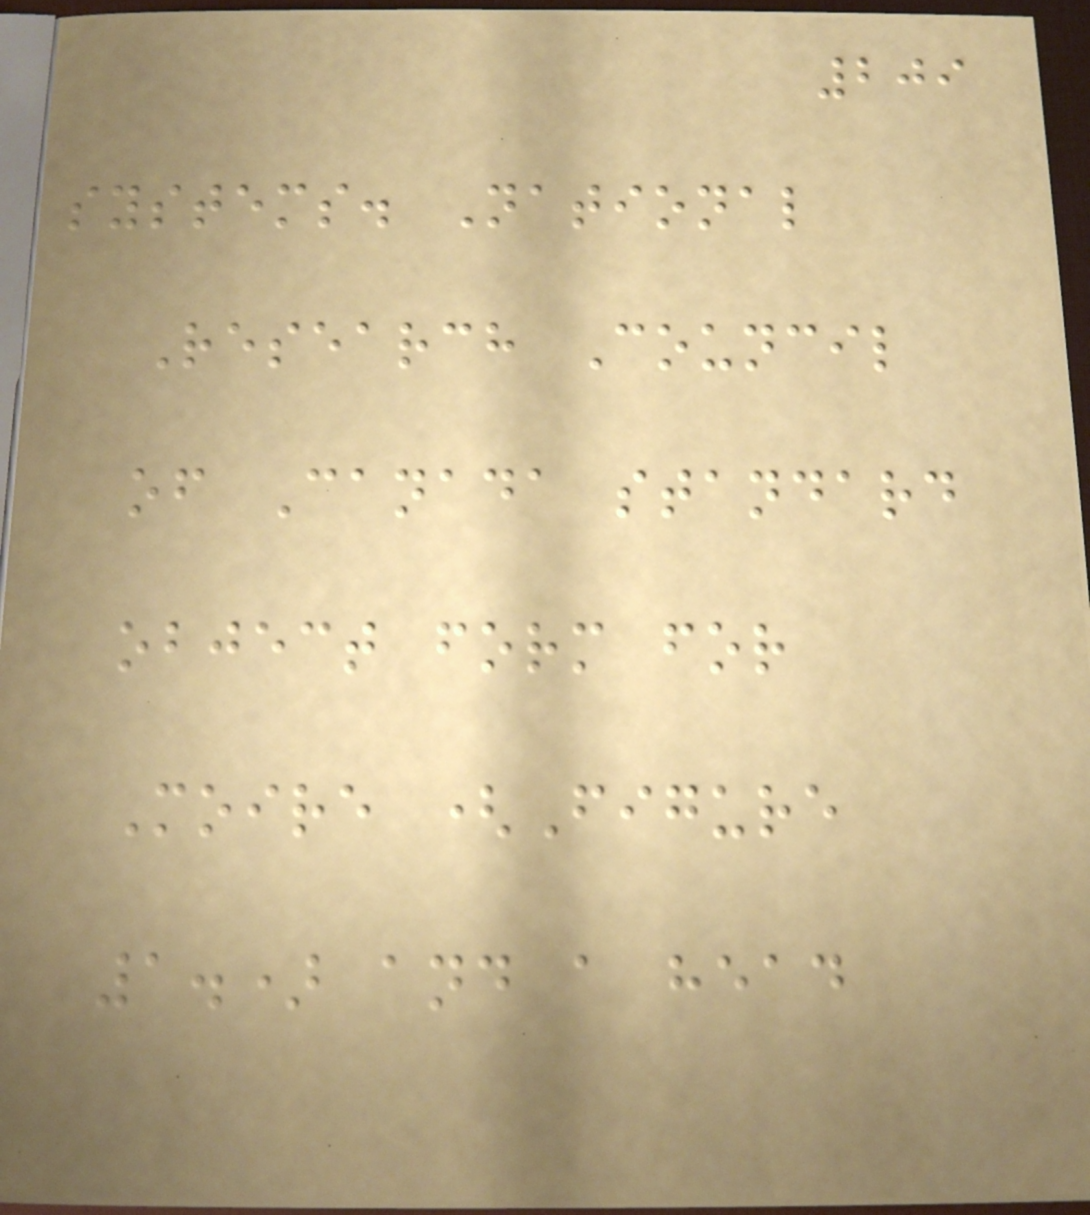209
systems. National
Research Council
of Canada standard
object form for
Moire (Figure
1.) and a head
